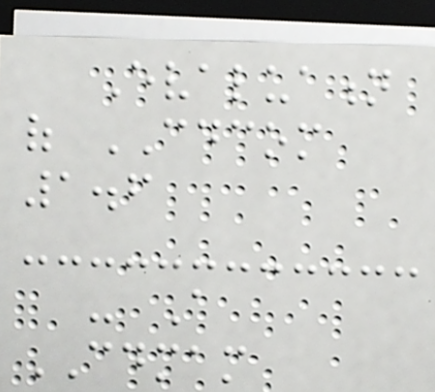Evaluation
of CDCOM
1.6
- A
CDMAM
